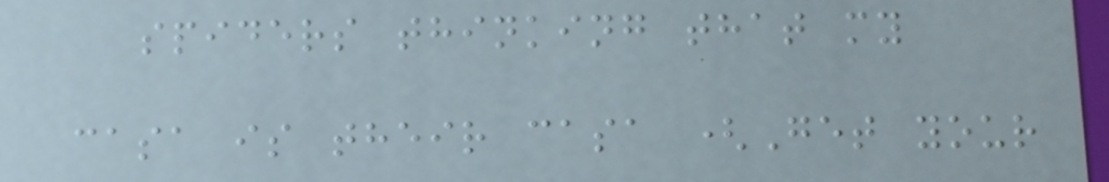spiders thinking that my
casa is their casa (Get your
